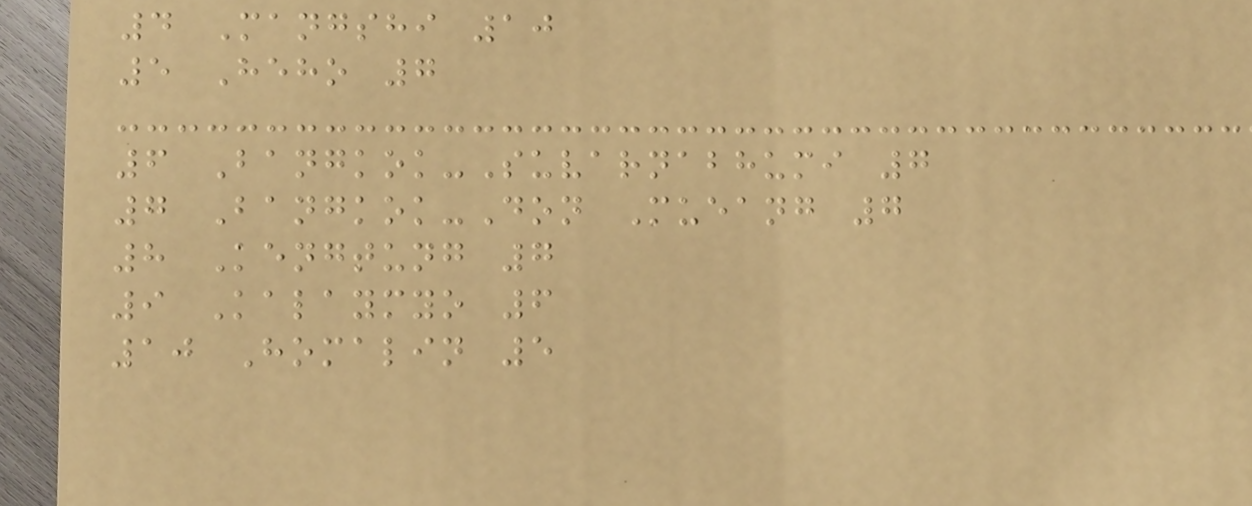4 Mangshi 10
5 Heho 7
6 Bangkok-Suvarnabhumi 7
7 Bangkok-Don Mueang 7
8 Kengtung 7
9 Kalaymyo 6
10 Homalin 5
